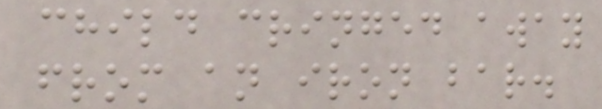child cringed away
from an iron bar.
